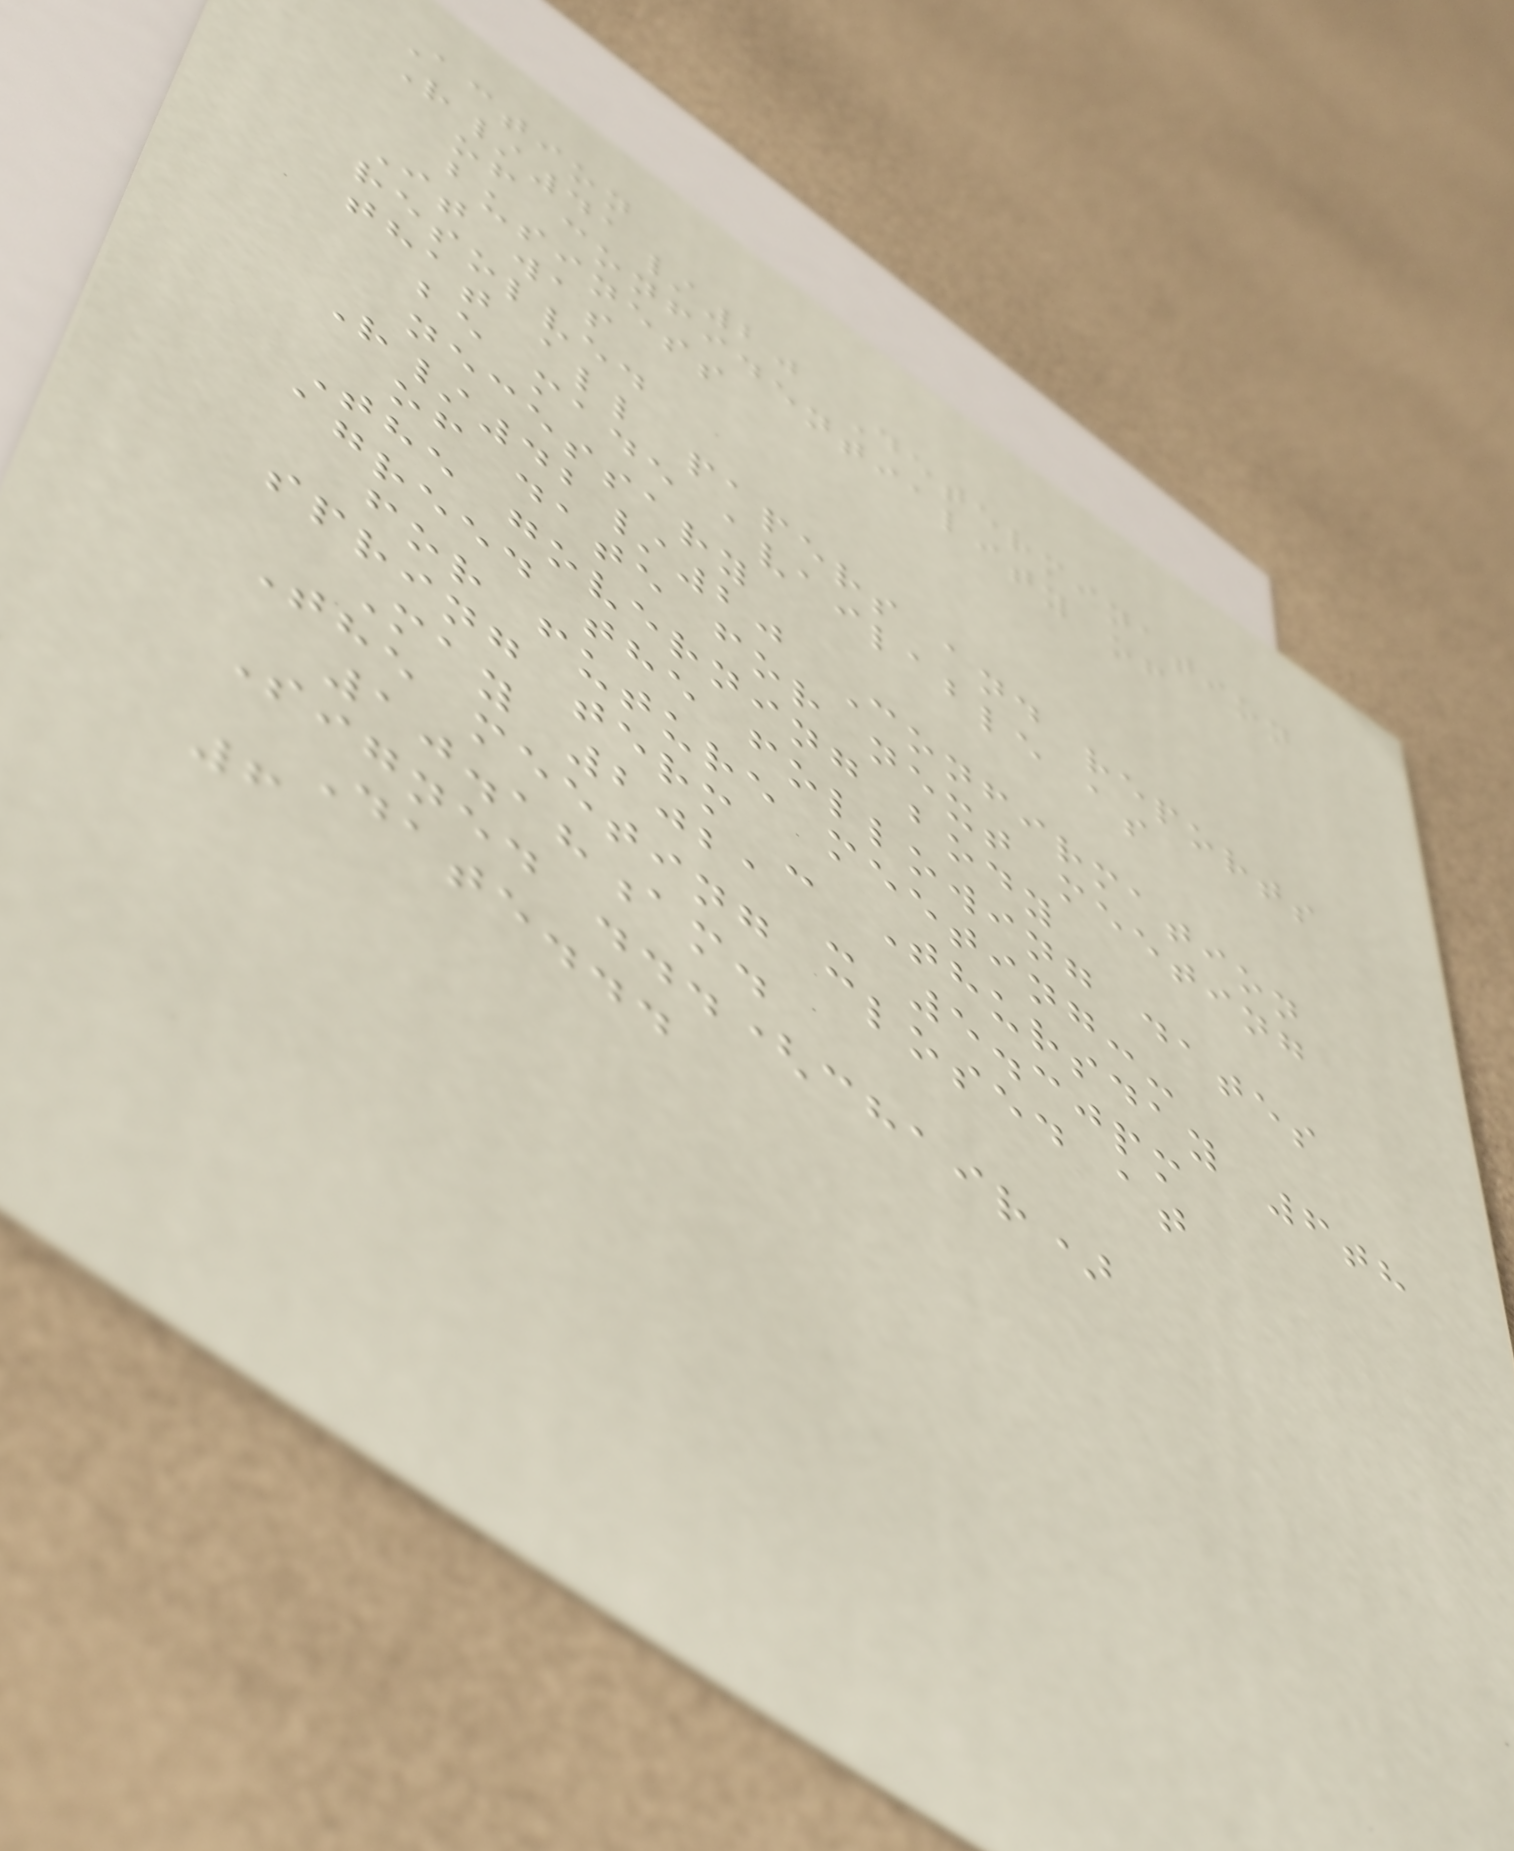Action
R/41/20 Determination
of confidentiality of
business
It was
resolved
that all papers and reports
be made available as
necessary
R/42/20 Confirmation
of date for next meeting
The governing body
agreed the following dates
for future meeting:-
spring term - Thursday 6th
May 2021 - 5.30pm
The meeting closed at
10.18am.
Signed ...(chair)
Date...
6
